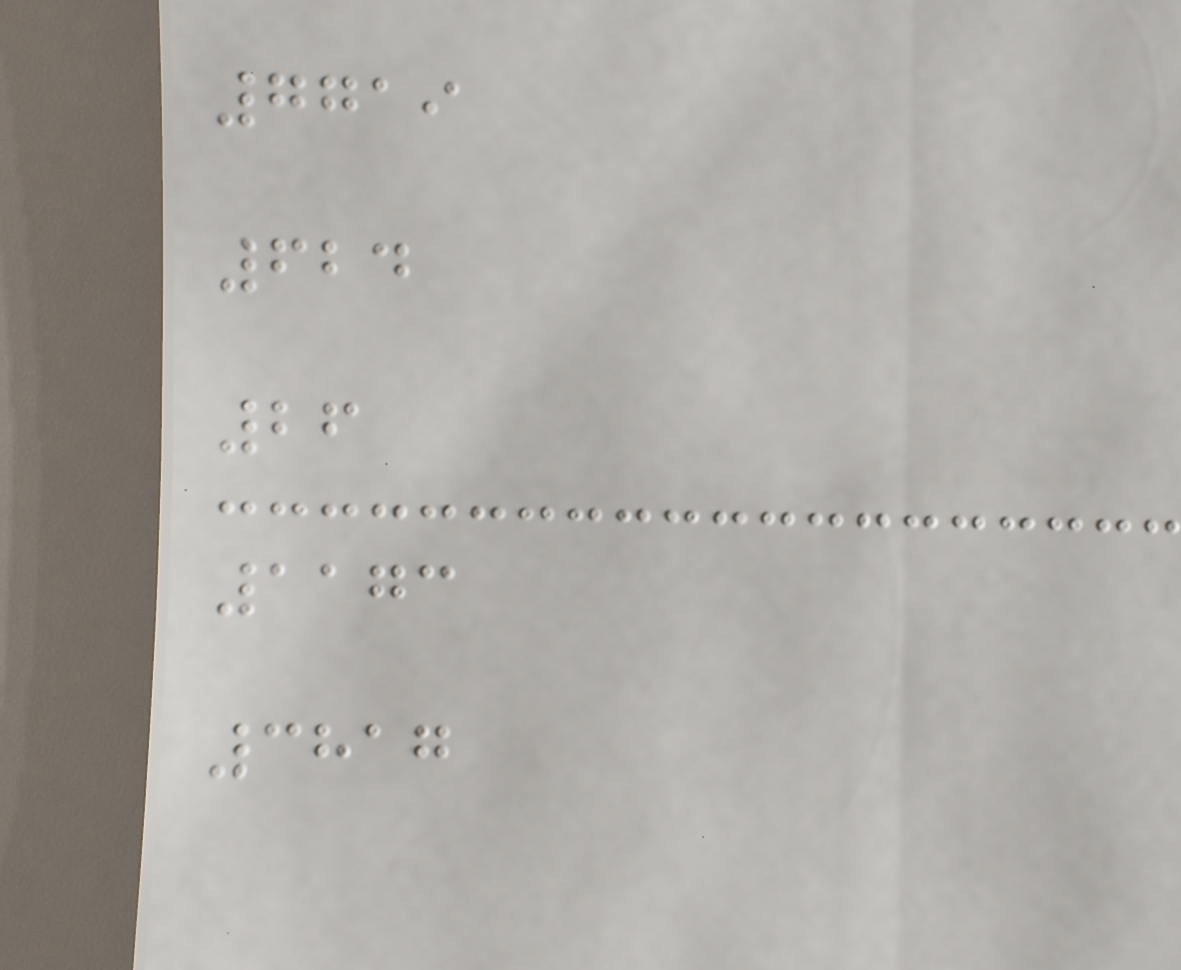7719
624
26
1173
3817
